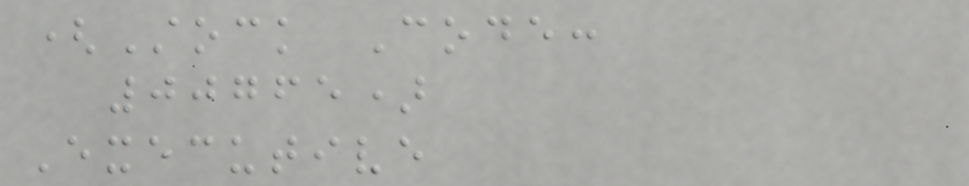(Stock Code:
00765)
Executive
